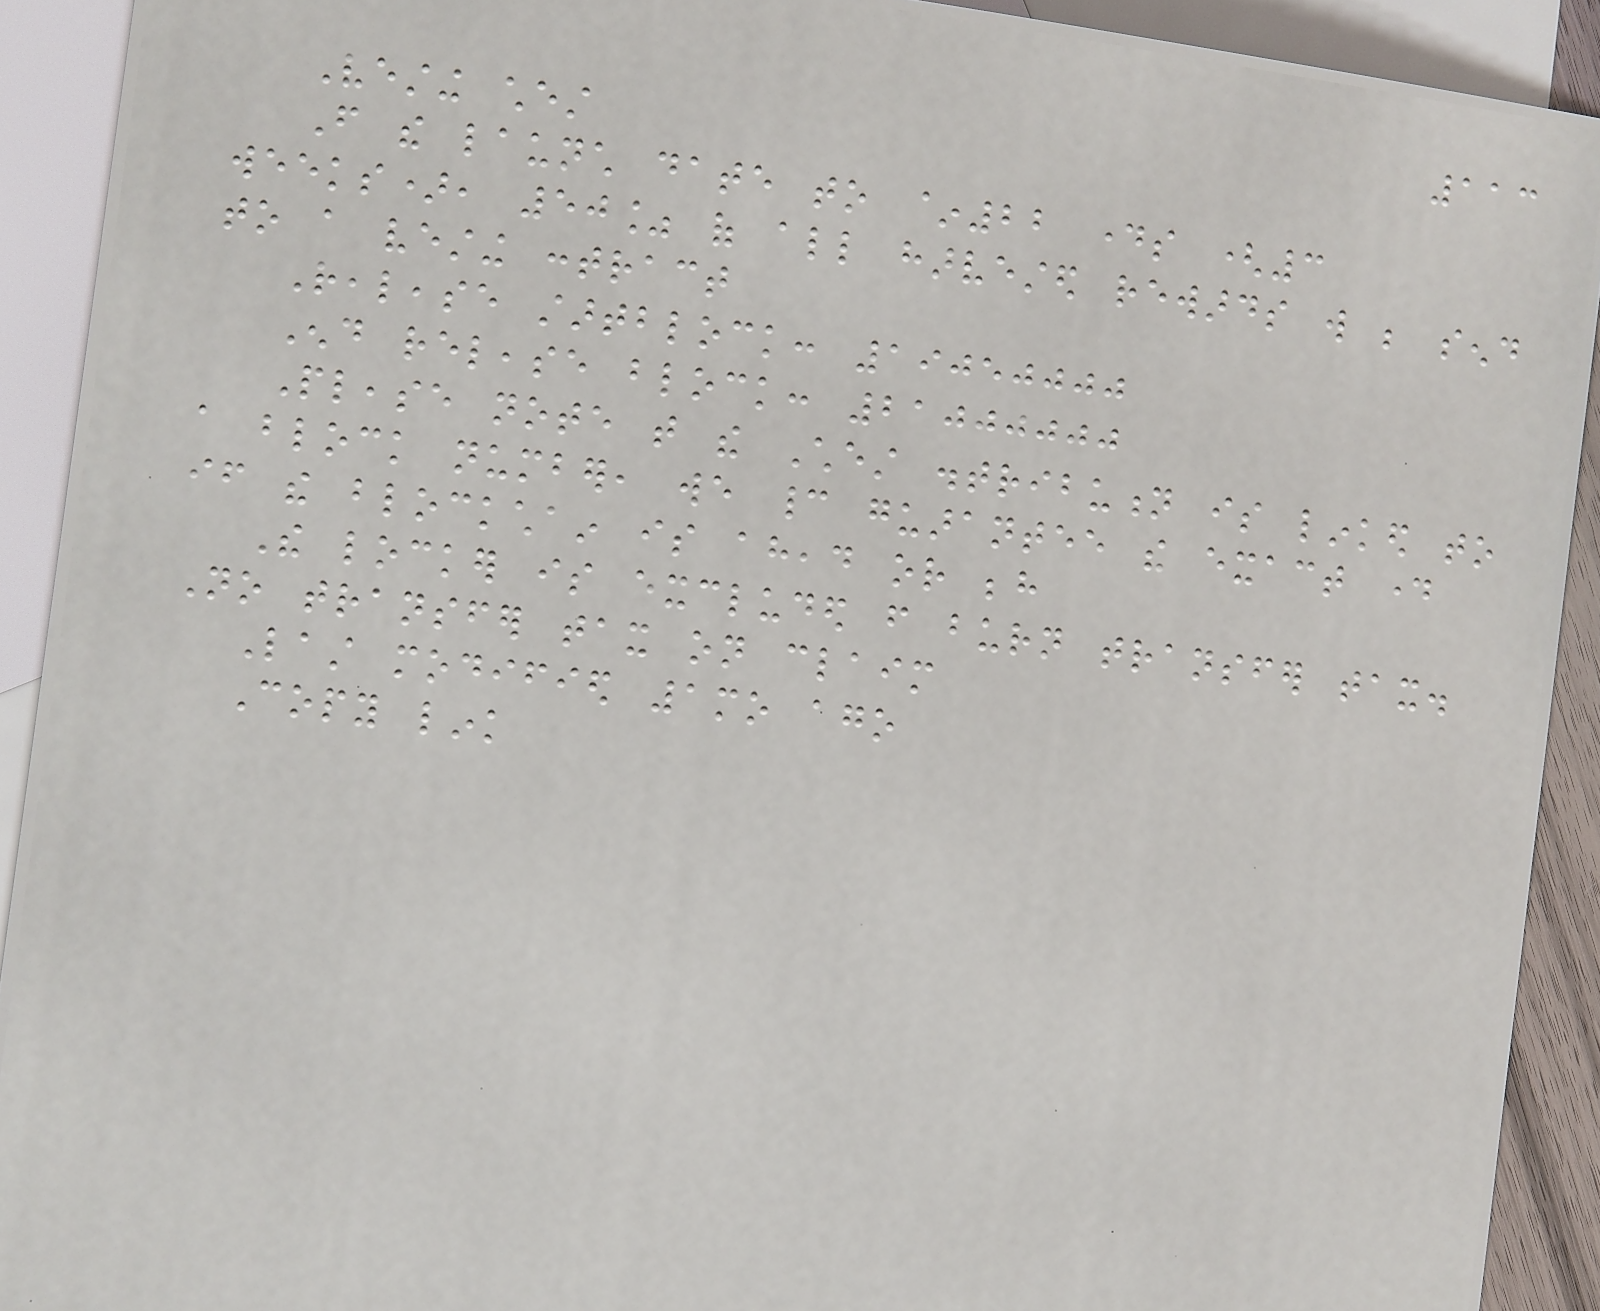113
Vesting chest
From the launch date to ~22 days (3
weeks), 50% of all harvested rewards will be send
to a vesting contract
Realease startblock: 19050000
End release block: 21000000
Please note that the Chest distribution is linked to
a block number, we cannot guarantee the exact day
if the blockchain is ahead or behind
The locker is excluded from burn transfer tax.
No transfer tax on claim
Last modified 1mo ago
Copy link
